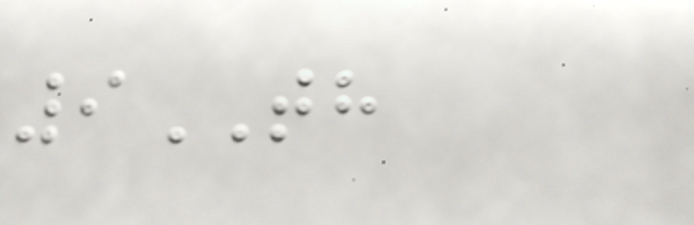9TH
